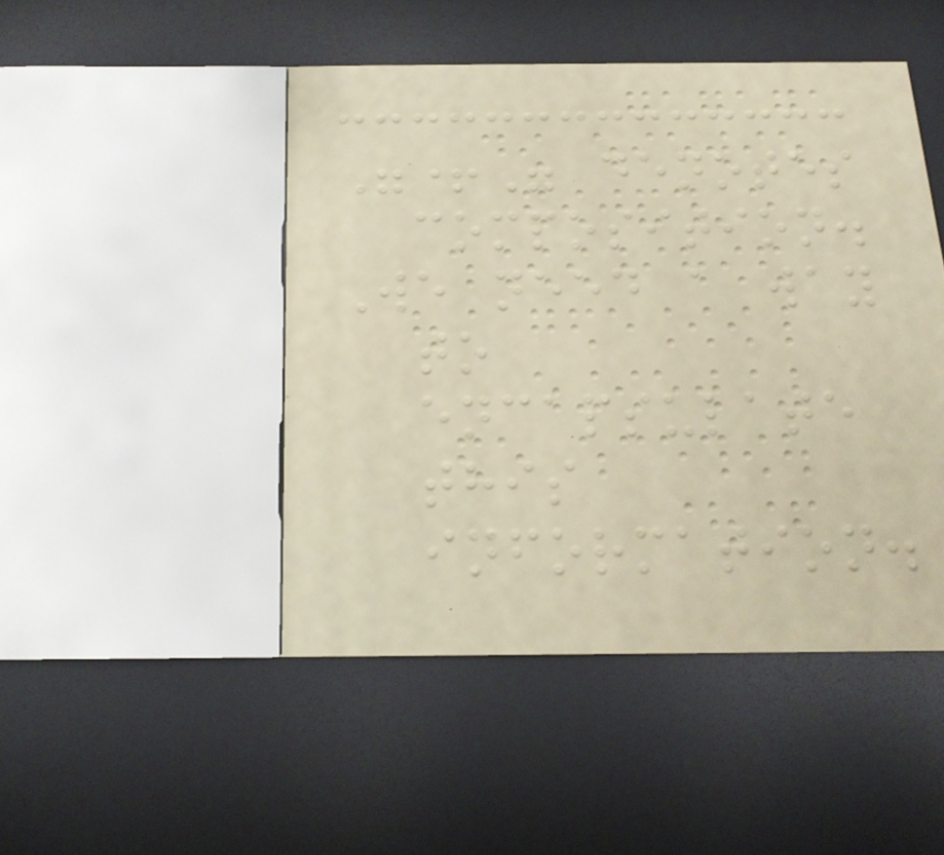"+" denotes
composition.
We need a way
to
encapsulate
this
information.
